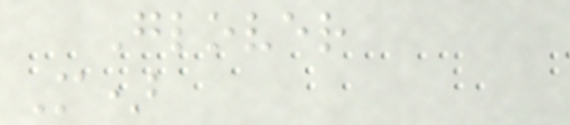Glover
M)
